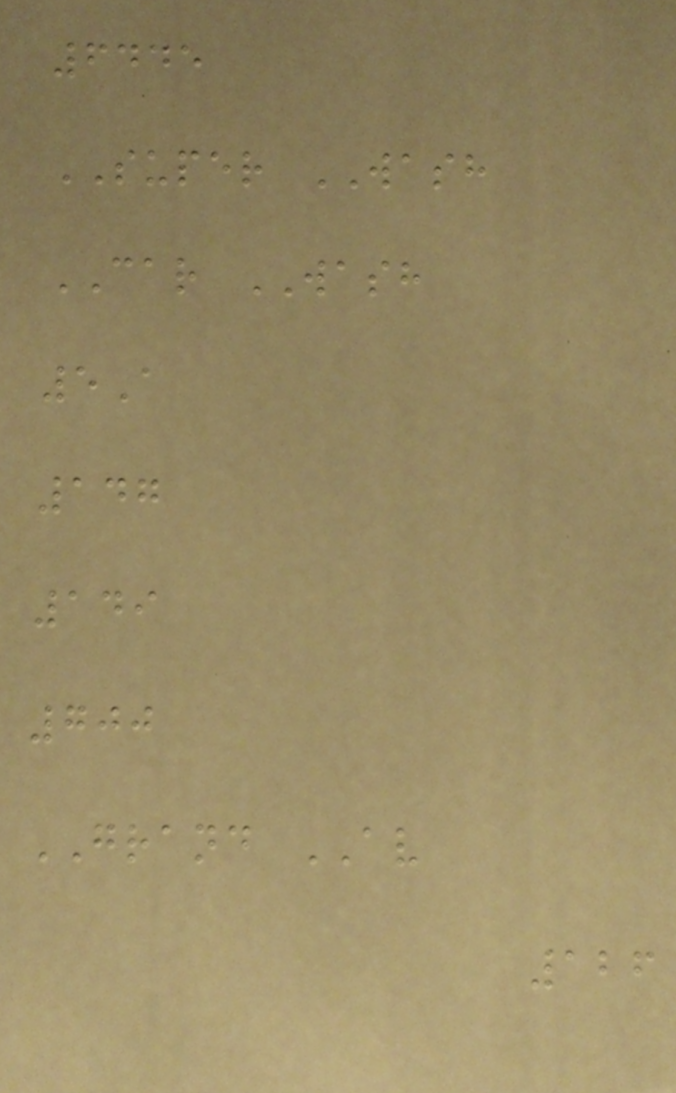6445
SUPER WASH
CAR WASH
5A
147
149
700
GRAND AV
126
